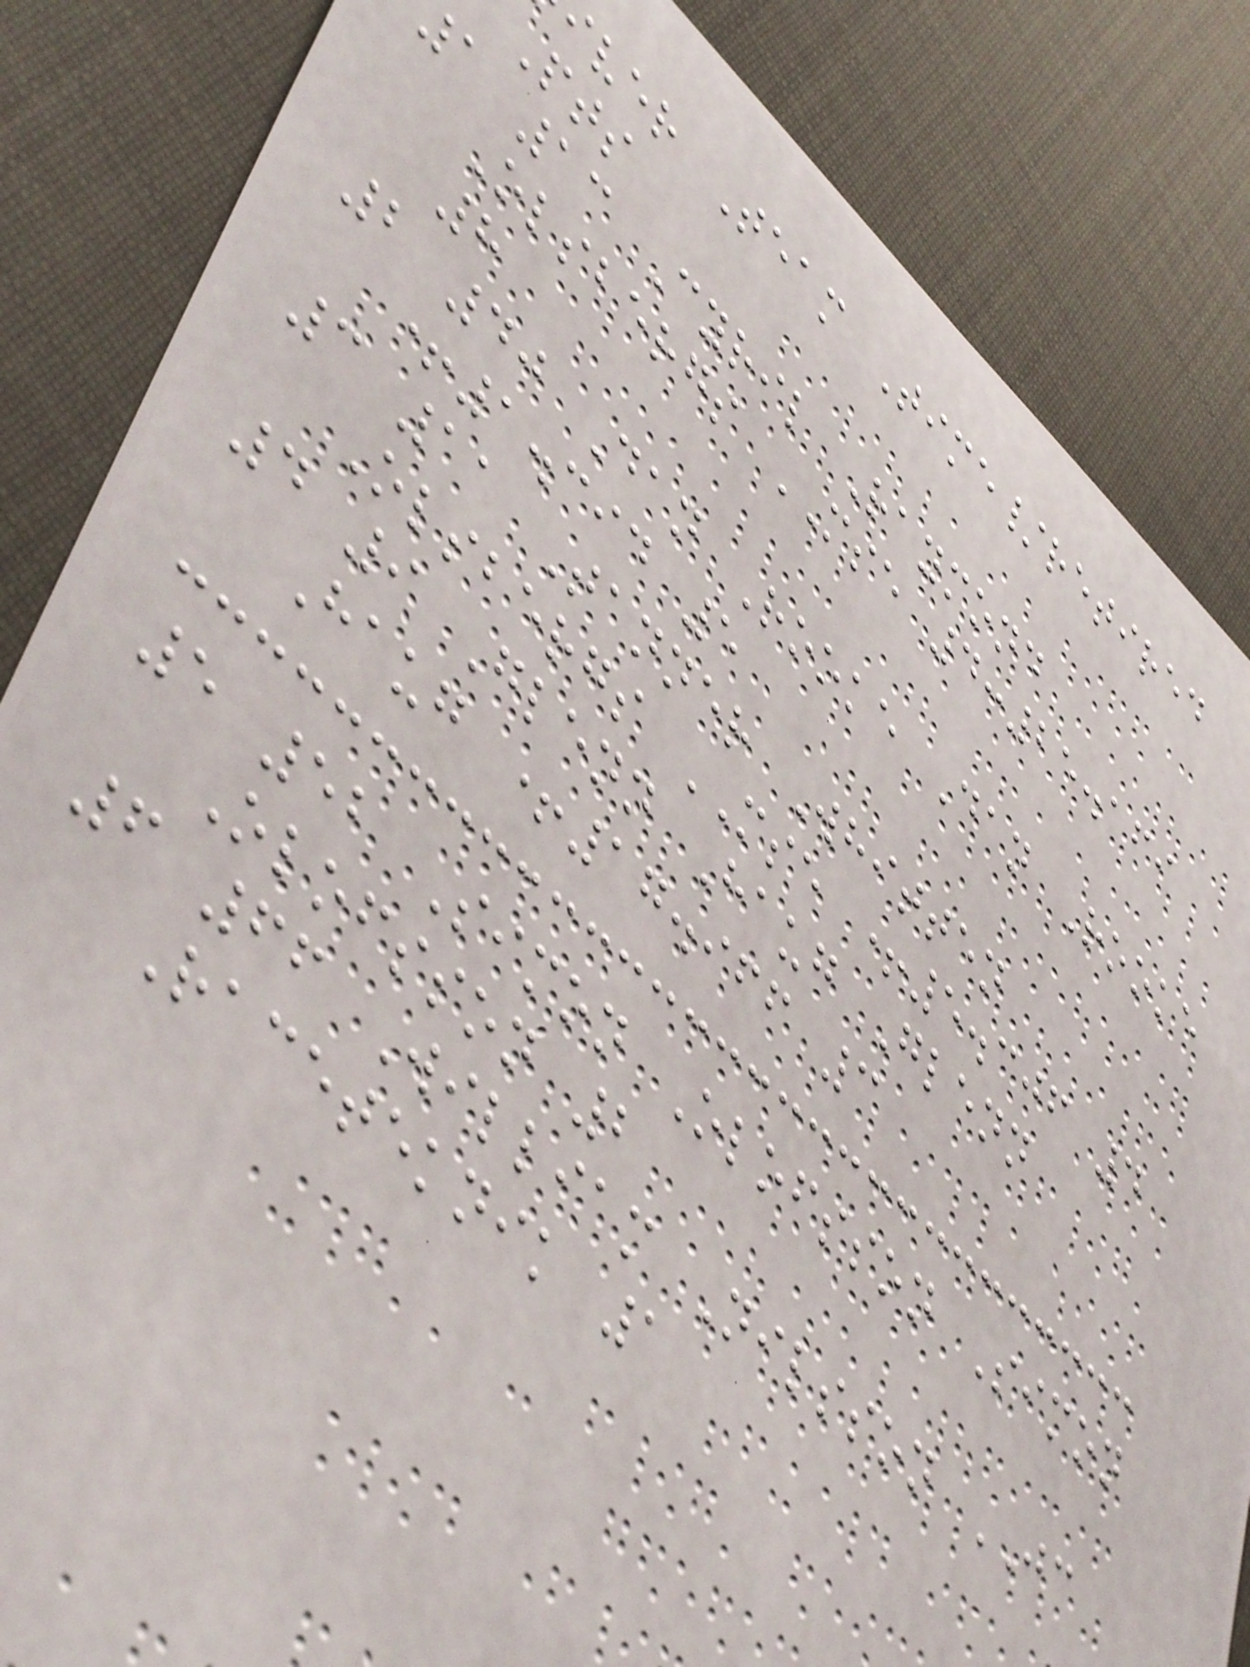ver Team Time/retired
Pts
a 13 Cyril Raymond
Olsbergs MSE 4:25.169
8
2 40 Dan Rooke Dan Rooke
+1.394 5
3 11 Tanner Whitten
Olsbergs MSE +5.306 4
4 9 Glenn Haug Glenn
Haug +17.966 3
5 52 Simon Olofsson Simon
Olofsson 2
6 66 William Nilsson JC
Raceteknik 1
